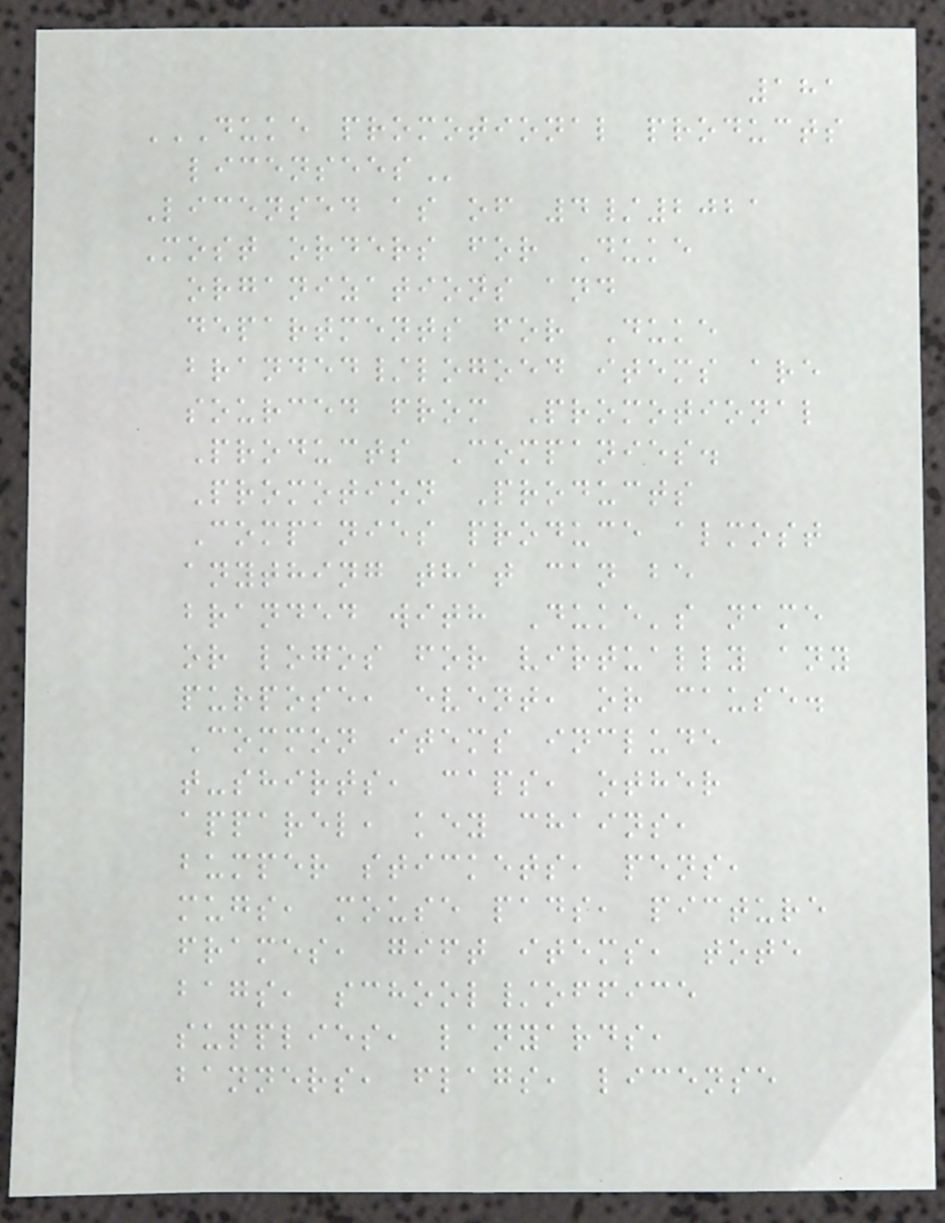181
DUKE PROMOTIONAL PRODUCTS
LICENSEES
Licensed as of 4/2021
Most orders for Duke
organizations and
departments for Duke
branded/logoed items are
sourced from Promotional
Products Companies.
Promotion Products
Companies produce almost
anything that can be
branded with Duke's name
or logos for virtually any
purpose, event, or cause.
Common items include
t-shirts, caps, other
apparel, key chains,
bumper stickets, pens,
mugs, mouse pads, picture
frames, gift items, tote
bags, school/office
supplies, lanyards,
banners, flags, license
